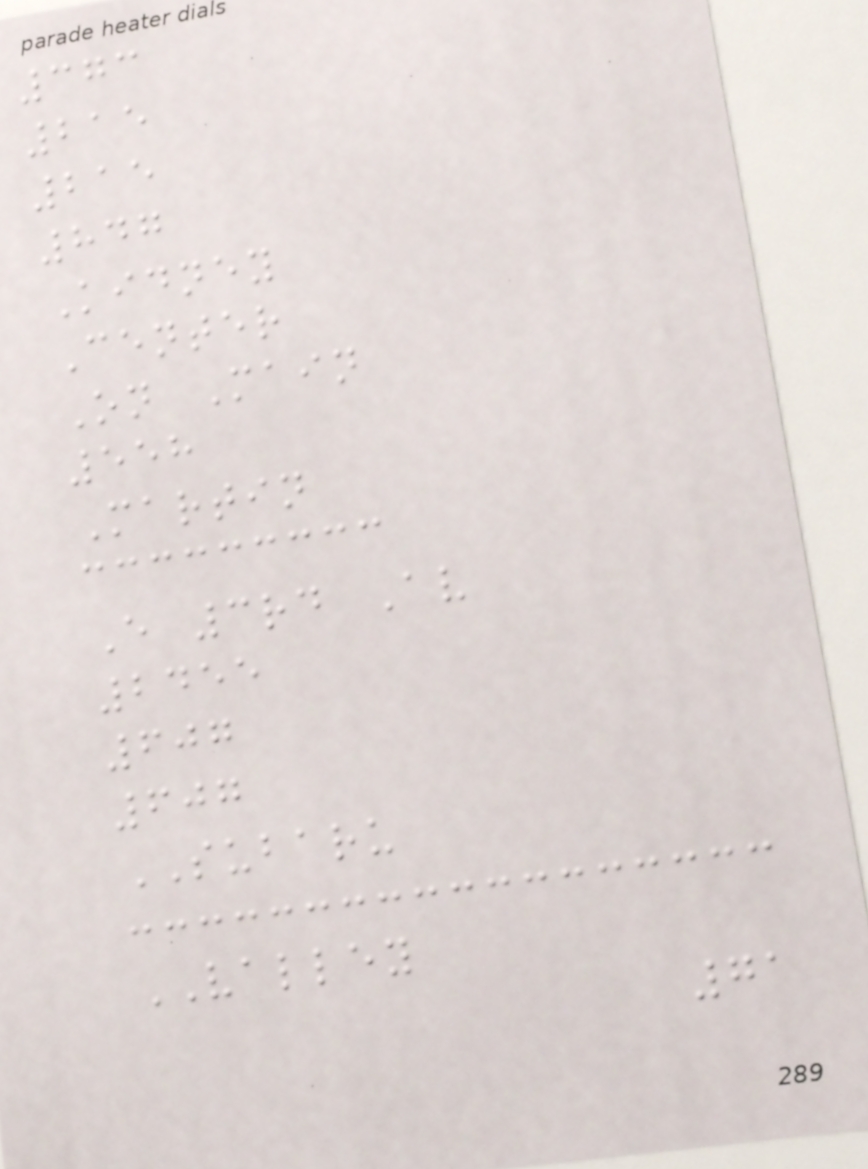373
215
215
847
Kidney
Center
On Main
558
Martin
E 3rd Av
2455
607
607
SUBARU
VALLEY
71
